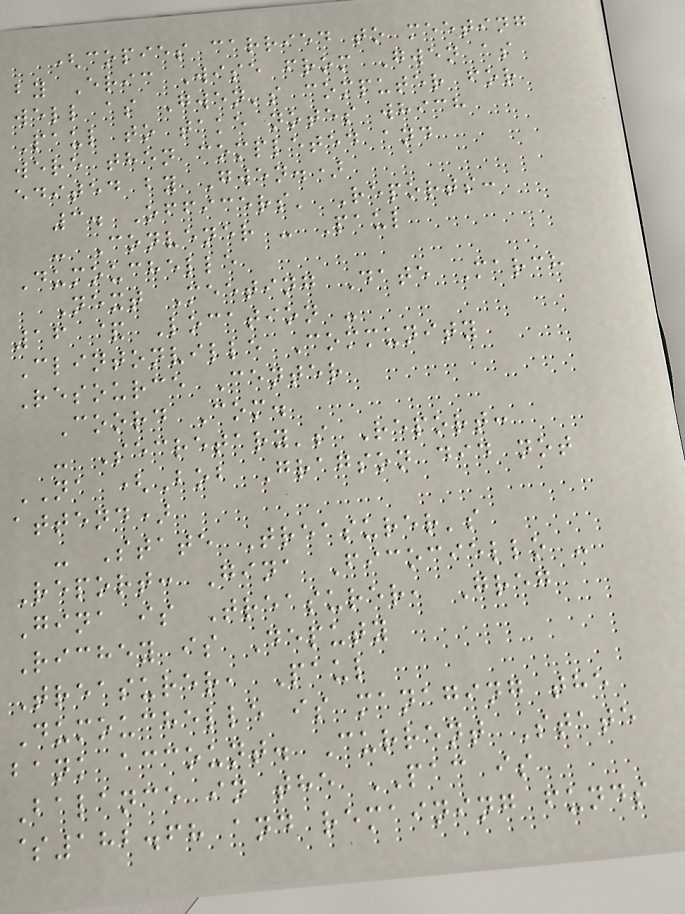(copies carried to meeting
by Eric Wise from Gwen as
well as Gwen's computer for
Paul to take notes which
were then completed and
edited by Gwen.)
3. Officers' Reports:
- Convener - Paul
Dumouchelle
Next Meeting Date March
16 & Location -
Clintonville Community
Resource Center
Coord Com.
- Secretary's Report:
NA (Bob Gragson did not
attend)
- State Treasurer's
Report: Gina Ficociello -
Gina is Treasurer, Greg
Richey is Deputy
Treasurer, Paul
Dumouchelle is managing the
bank account. Current State
Balance in the PAC is
$182.68 and remaining funds
